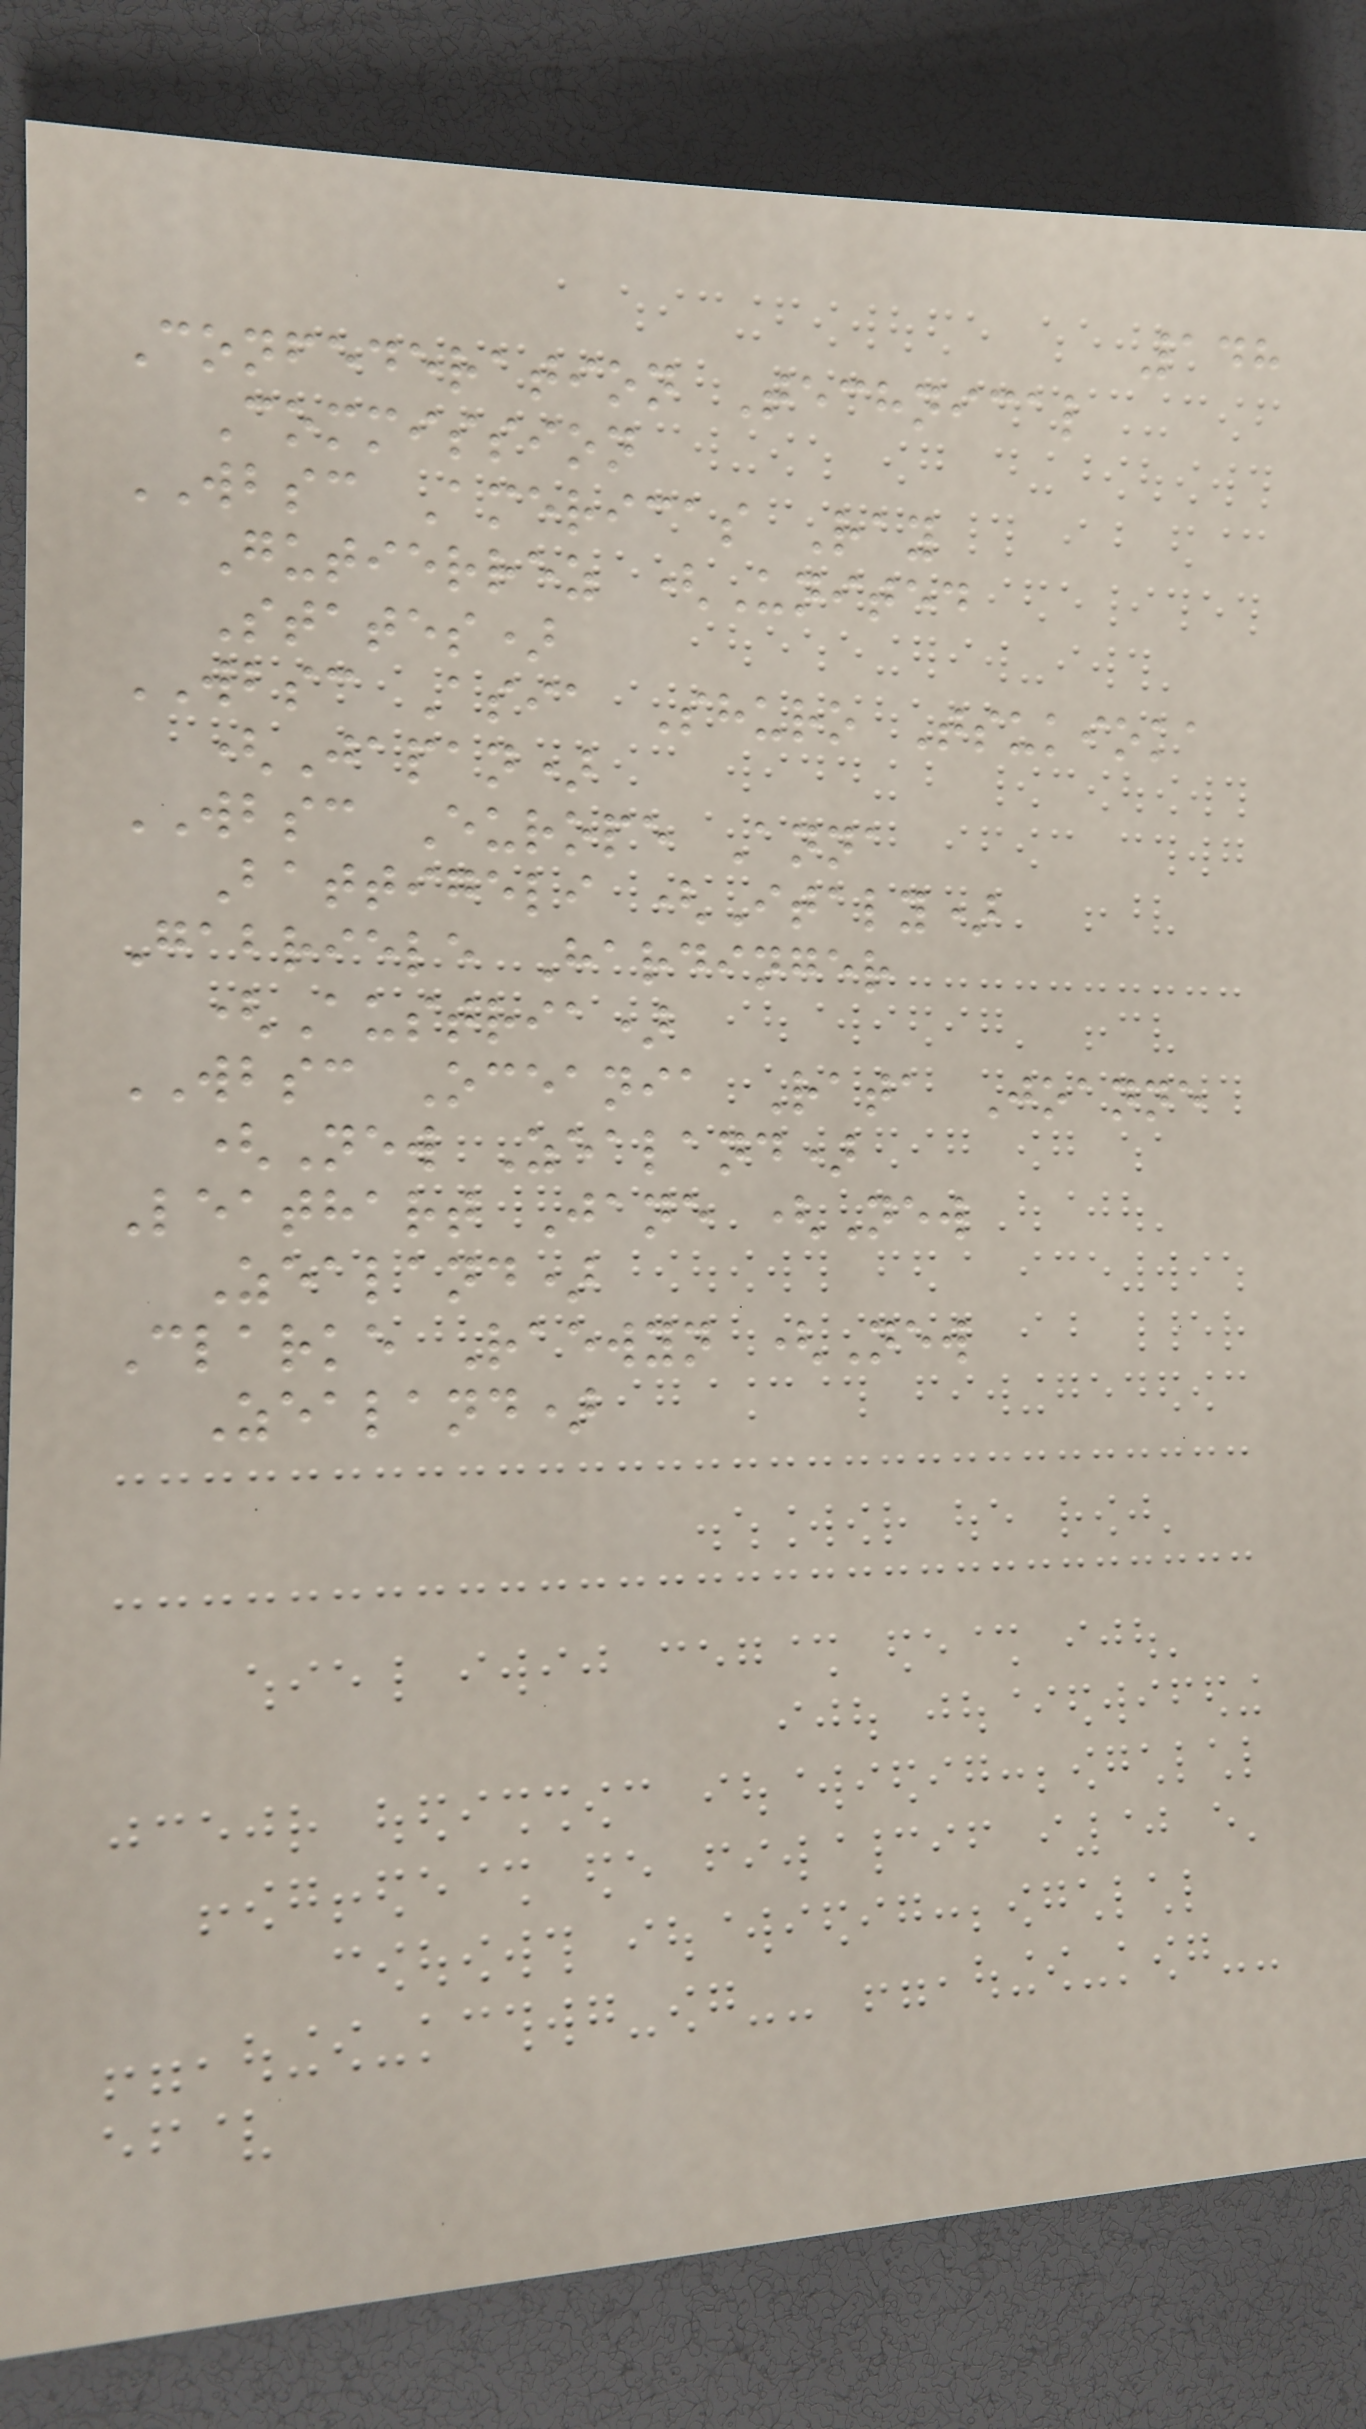148
Confederation Technical
Commission
WBSC Americas Ray
Gutierrez (United
States)
WBSC Asia Shuro Tsukioka
(Japan)
WBSC Europe Anna
Battigeli (Italy)
Gabriele Hardinger
(Austria)
WBSC Oceania Rata Joanne
(New Zealand)
Leathart Jane (New
Zealand)
Clarke Raewyn (New
Zealand)
